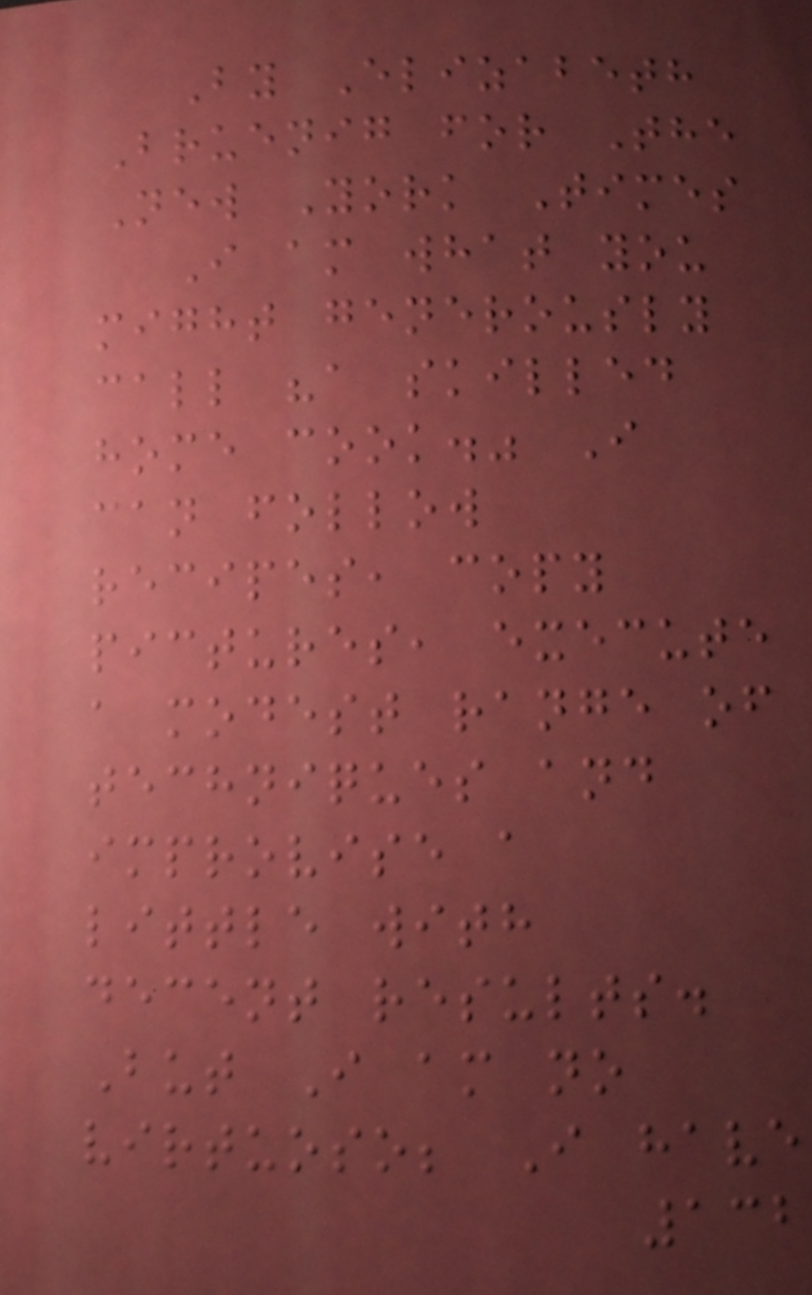By Elizabeth
Bruenig for The
New York Times
I am what you
might generously
call "a skilled
home cook." I
can follow
recipes, copy
pictures, execute
a modest range of
techniques and
improvise a
little with
decent results.
But I am no
virtuoso; I have
132
